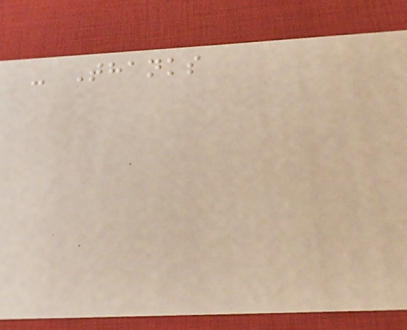- Thanks
